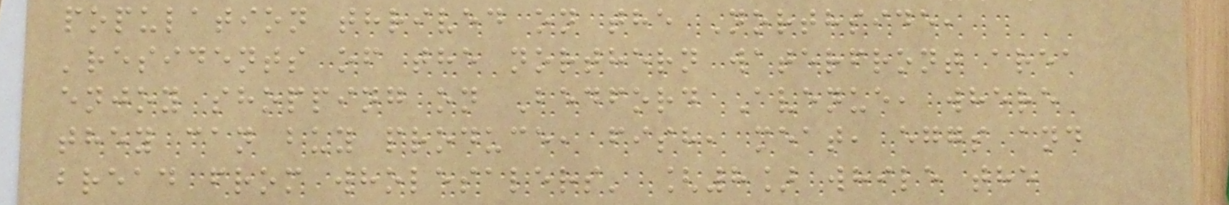population thrived on the Northside,
'residents of the northern waterfront area
enjoy shopping on Bedford Avenue, where
they can buy produce, fish, meat, eggs and
bread from wholesalers' [8] while the
